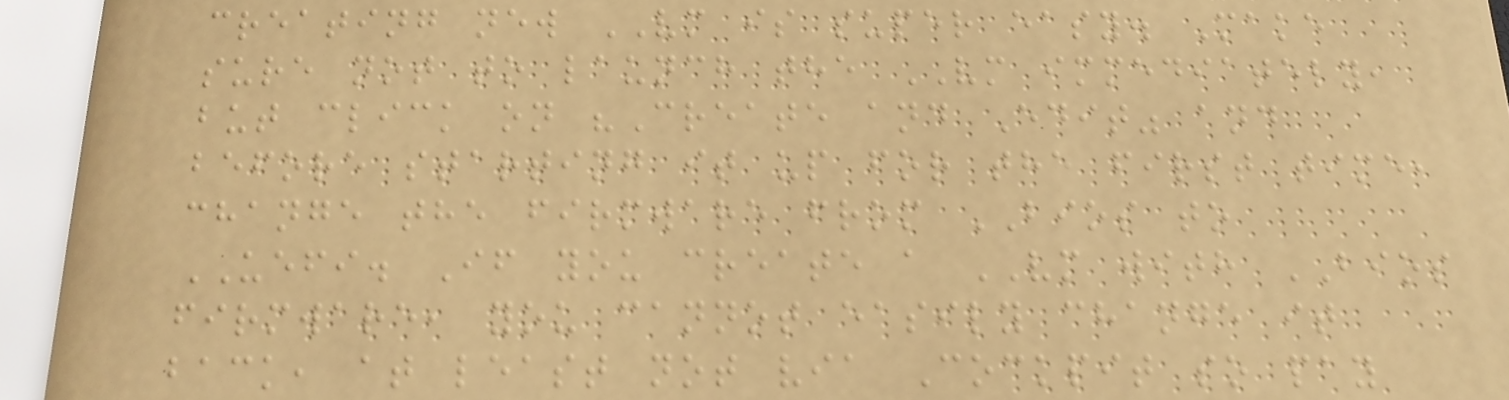creating new VM is super easy. Make
sure not to launch the VM immediately,
but click on "Create and Edit" and
before starting it up for the first time,
change the firmware from BIOS to
UEFI. If you create a VM with BIOS
firmware, you cannot easily change it
back, at least not via Cockpit so pay
